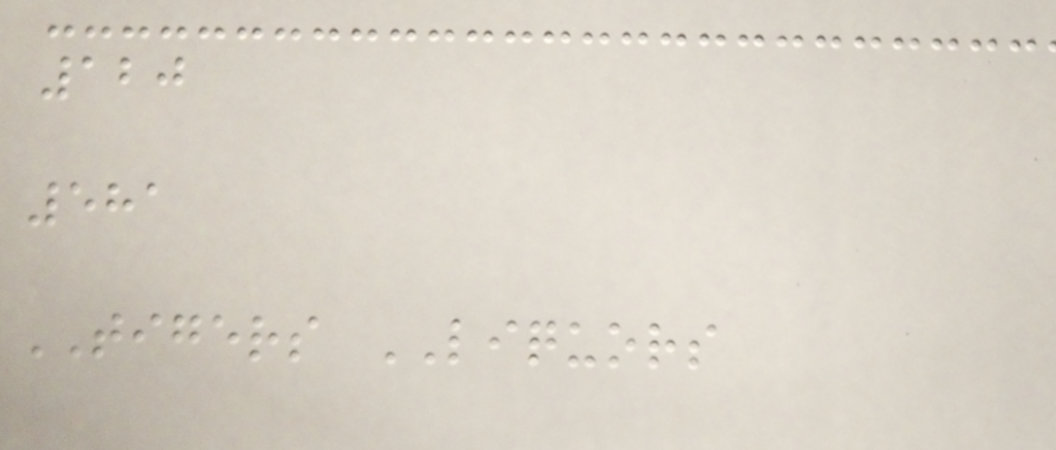120
581
TIGERS LIQUORS
